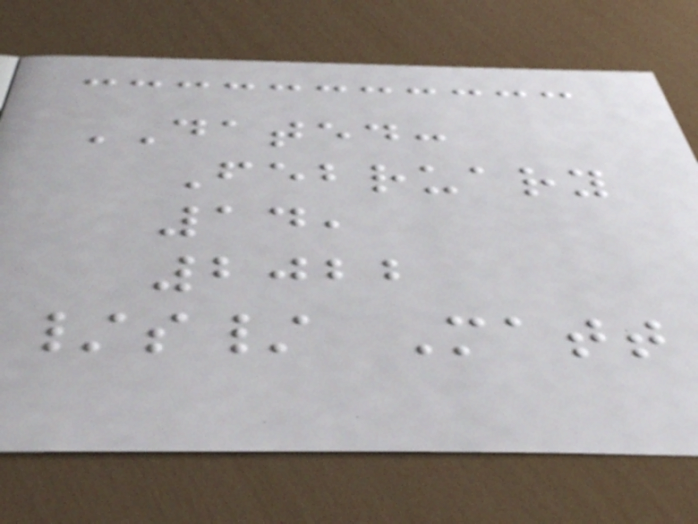DATED:
February
14,
2022
/s/ Matt
